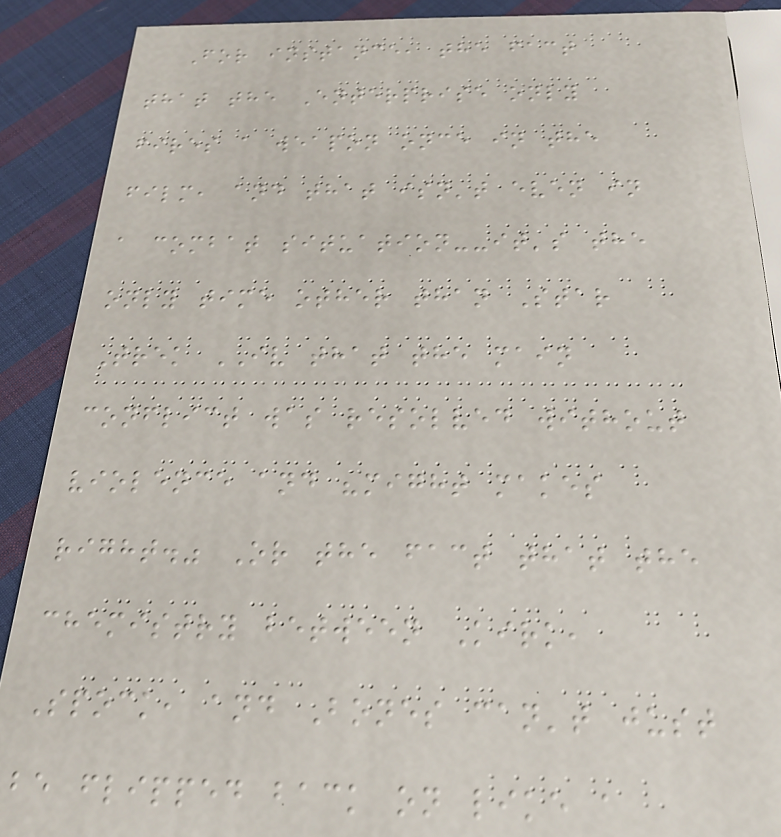For instance, the fact
that the Enterprise only
fires a weapon once in the
film, and that isn't even in
a combat situation--it's the
only time other than Star
Trek IV that the main
conflict was resolved without
violence and "might makes
right." Or the fact that the
chemistry between Kirk,
Spock, and Bones can't just
be flipped back on like a
